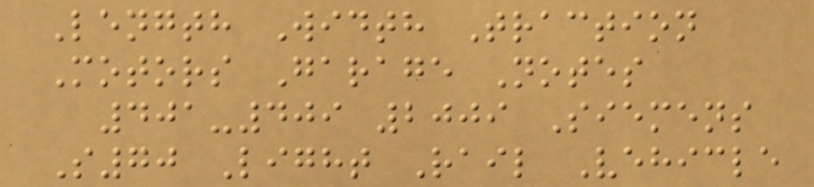Length Width Traction
Motors Garage Notes
401-409 2009 Siemens
S70 Light Rail Vehicle
